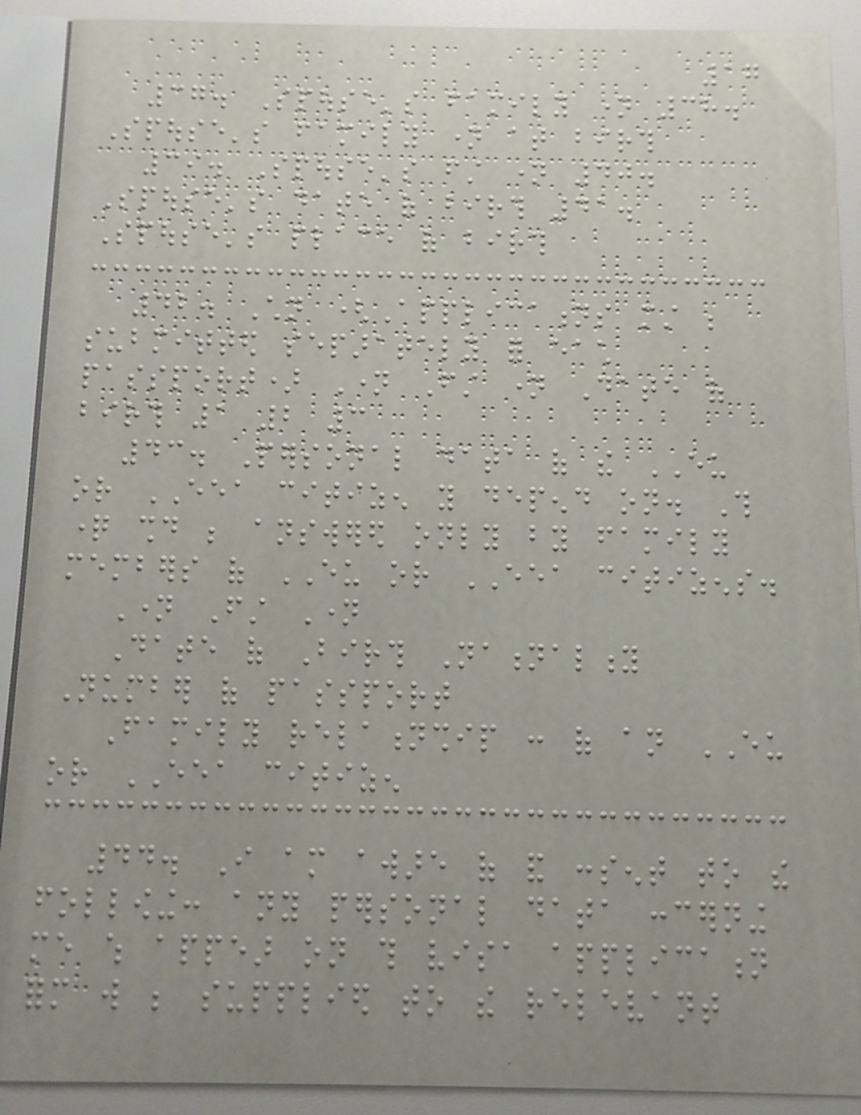17
37. Spouse's family name 38.
Spouse's family name at birth
39. Spouse's first name 40.
Spouse's date of birth 41.
Spouse's place of birth
42. Children (Applications must be
submitted separately for each
passport) Name First name Date of
birth 1 2 3
43. Personal data of the EU
or EEA citizen you depend on. This
question should be answered only by family
members of EU or EEA citizens.
Name First Name
Date of Birth Nationality
Number of passport
Family relationship : of an EU
or EEA citizen
44. I am aware of and consent to the
following: any personal data concerning
me which appear on this visa application
form will be supplied to the relevant
